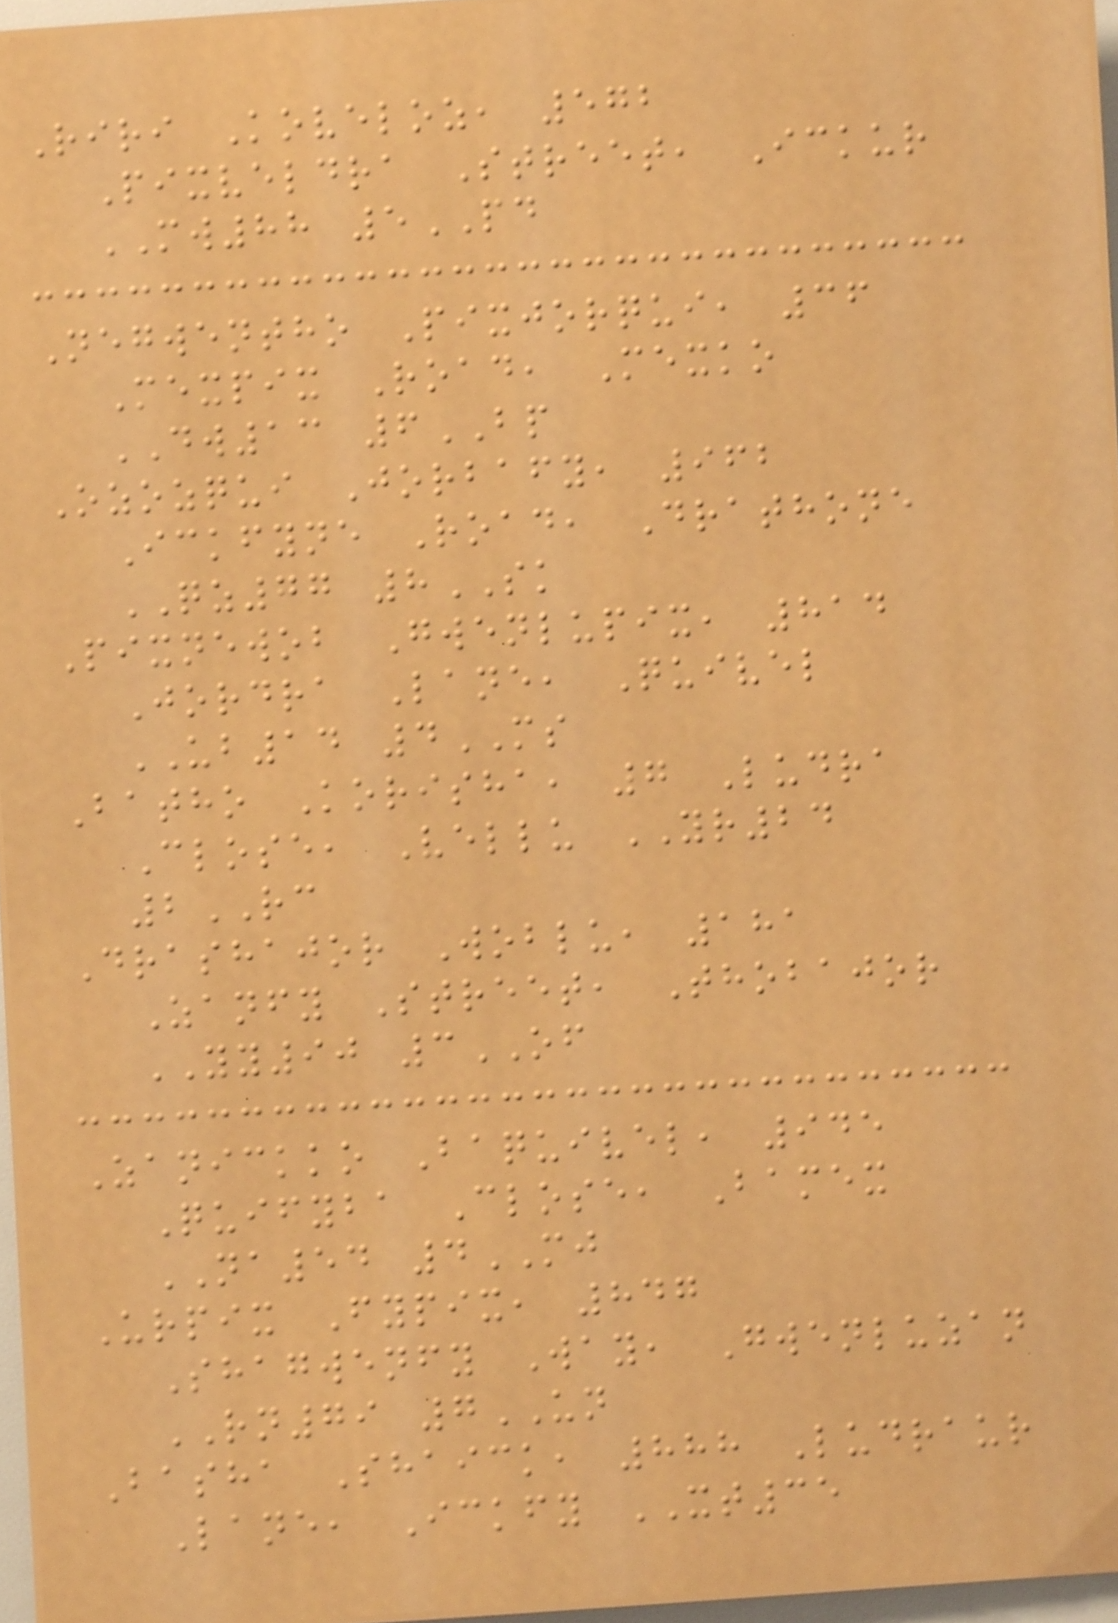Riri Koveloz, 572
Pixveldra Street, Ickur
MW88 5PD
Negwentho Pixjorqui, 36
Mexpix Road, Mexko
DW13 6BP
Ozozqui Jorbafy, 962
Ickfyne Road, Drathone
QZ77 8SK
Pixnewob Gwenlupix, 814
Jordra Lane, Quivel
UB14 4MS
Batho Korisha, 7 Ludra
Close, Vellu YR24
2RC
Drashajor Woblu, 181
Zanfy Street, Thobajor
YY90 3OF
Zanickko Baquivel, 945
Quifyba Close, Bamex
NA54 4MJ
Urpix Fypix, 847
Shagwenfy Way, Gwenluzan
RN79 7UN
Basha Shaick, 888 Ludraur
Lane, Ickfy XT35
